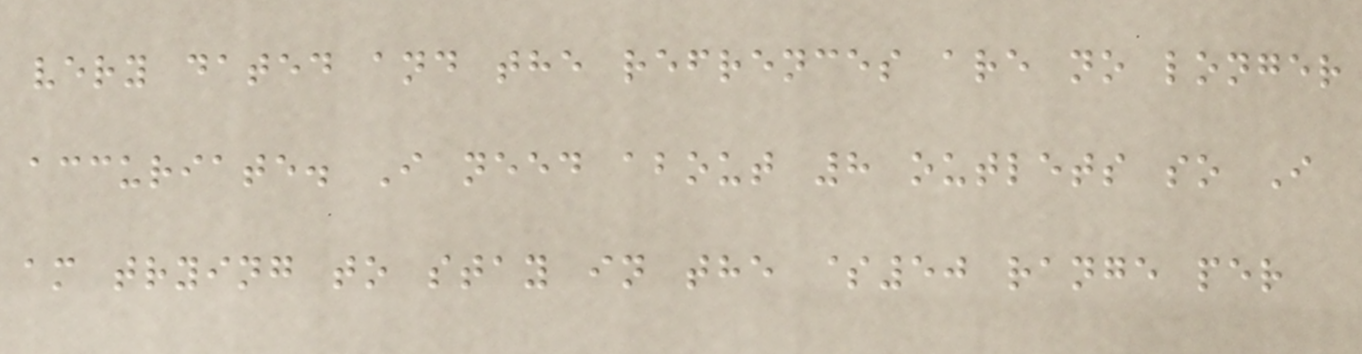very dated and the refrences are no longer
accuriate. I need about 8 outlets so I
am trying to stay in the $50 range per
